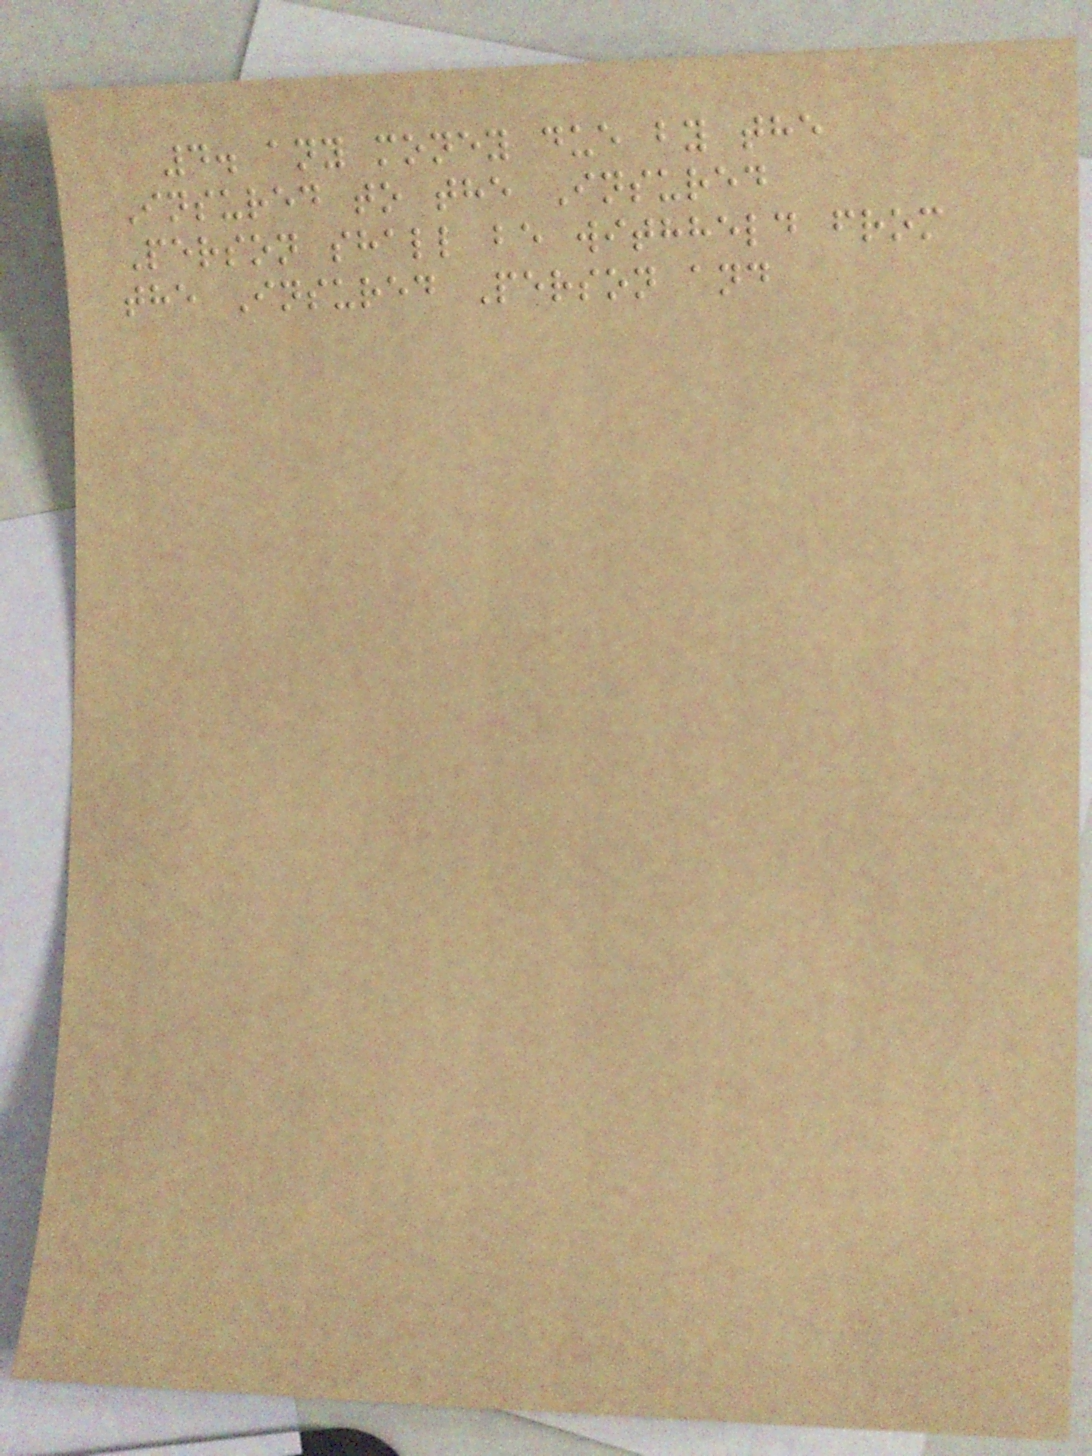4. any money due by the
Insured to the Insured
Person shall be withheld from
the Insured Person and
